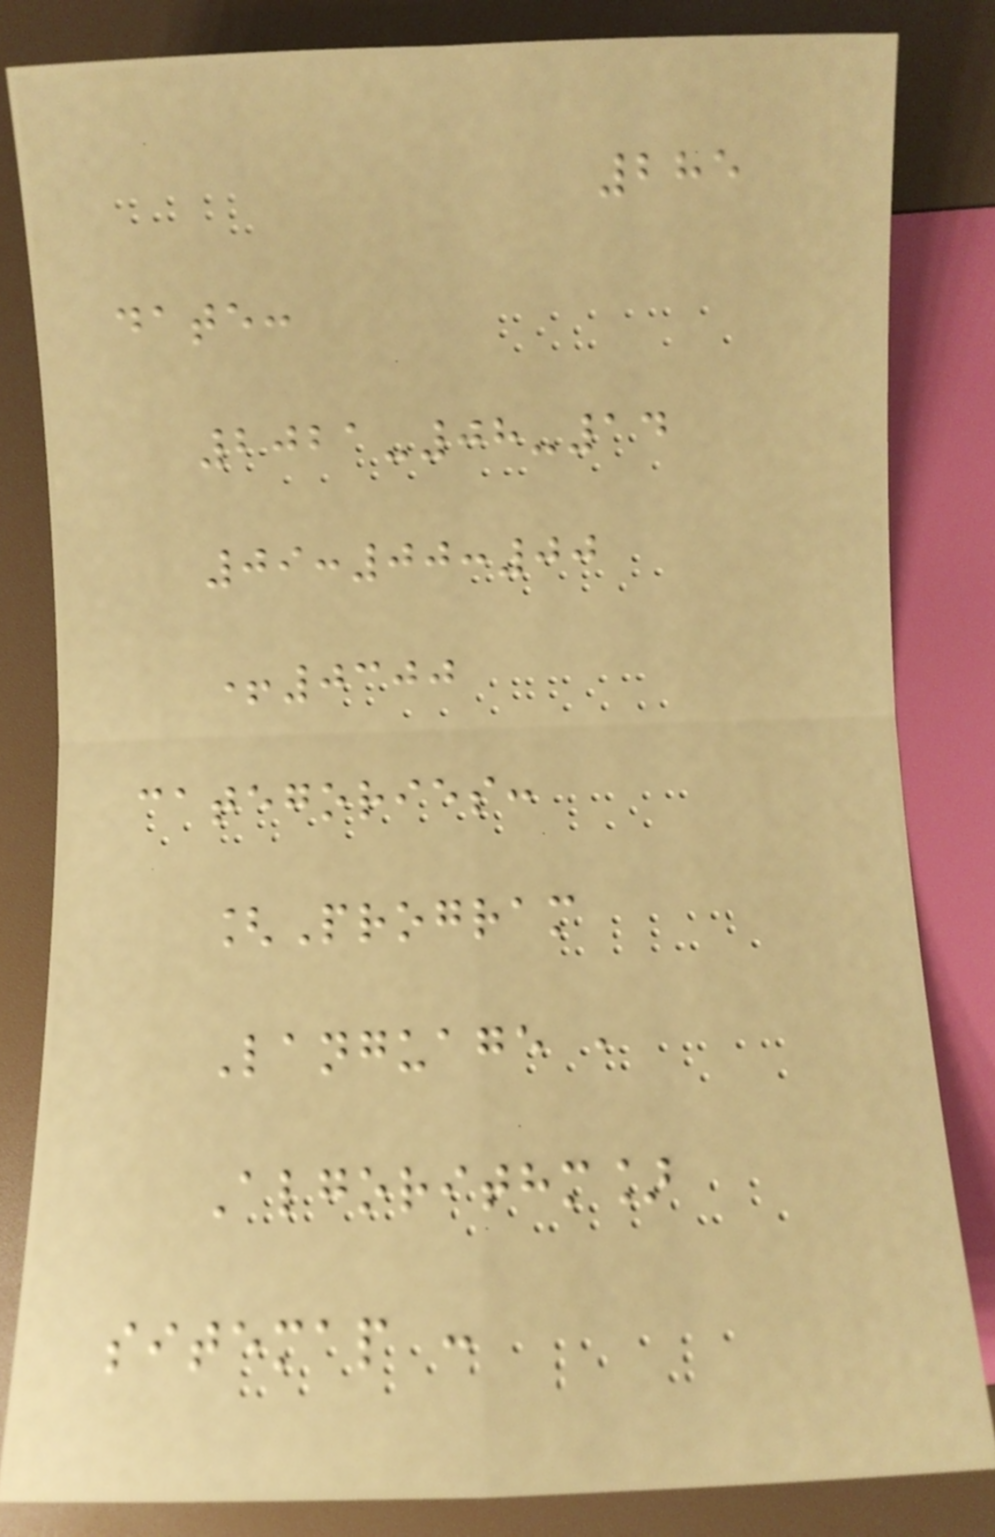285
date:
2021-08-14
09:00:00
+0300
categories:
[Program
Language ,
Algorithm]
sitemap :
